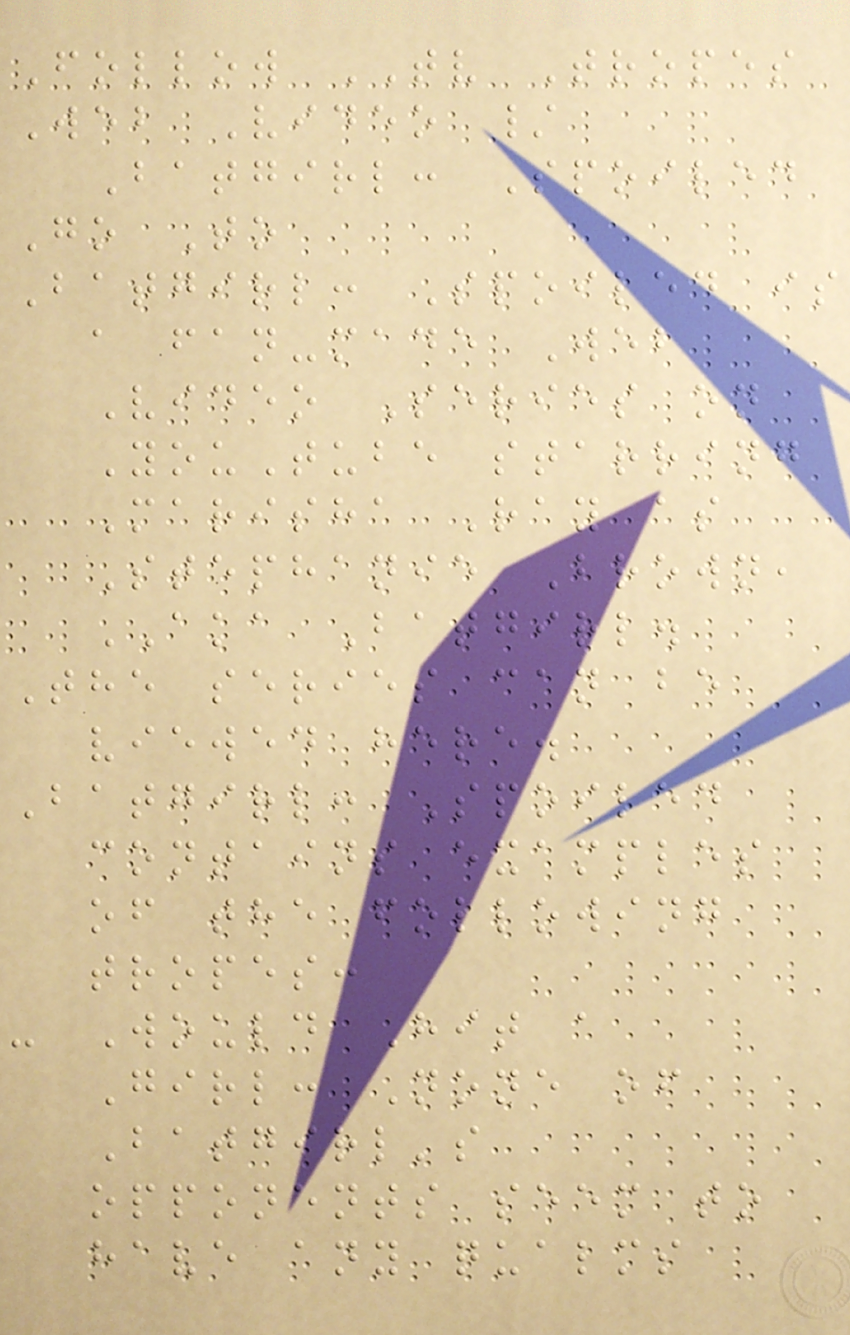Follow TV Tropes
Web Video /
Batgirl: Spoiled
Go To
Batgirl: Spoiled is
a fan-made Web
Video Series on
YouTube starring
Marisha Ray as
Stephanie Brown,
AKA Batgirl.
The series can be
viewed here.
Batgirl: Spoiled
contains examples
of the following
tropes:
- Would Hit a
Girl: None of
Batgirl's
opponents seem to
have any qualms
